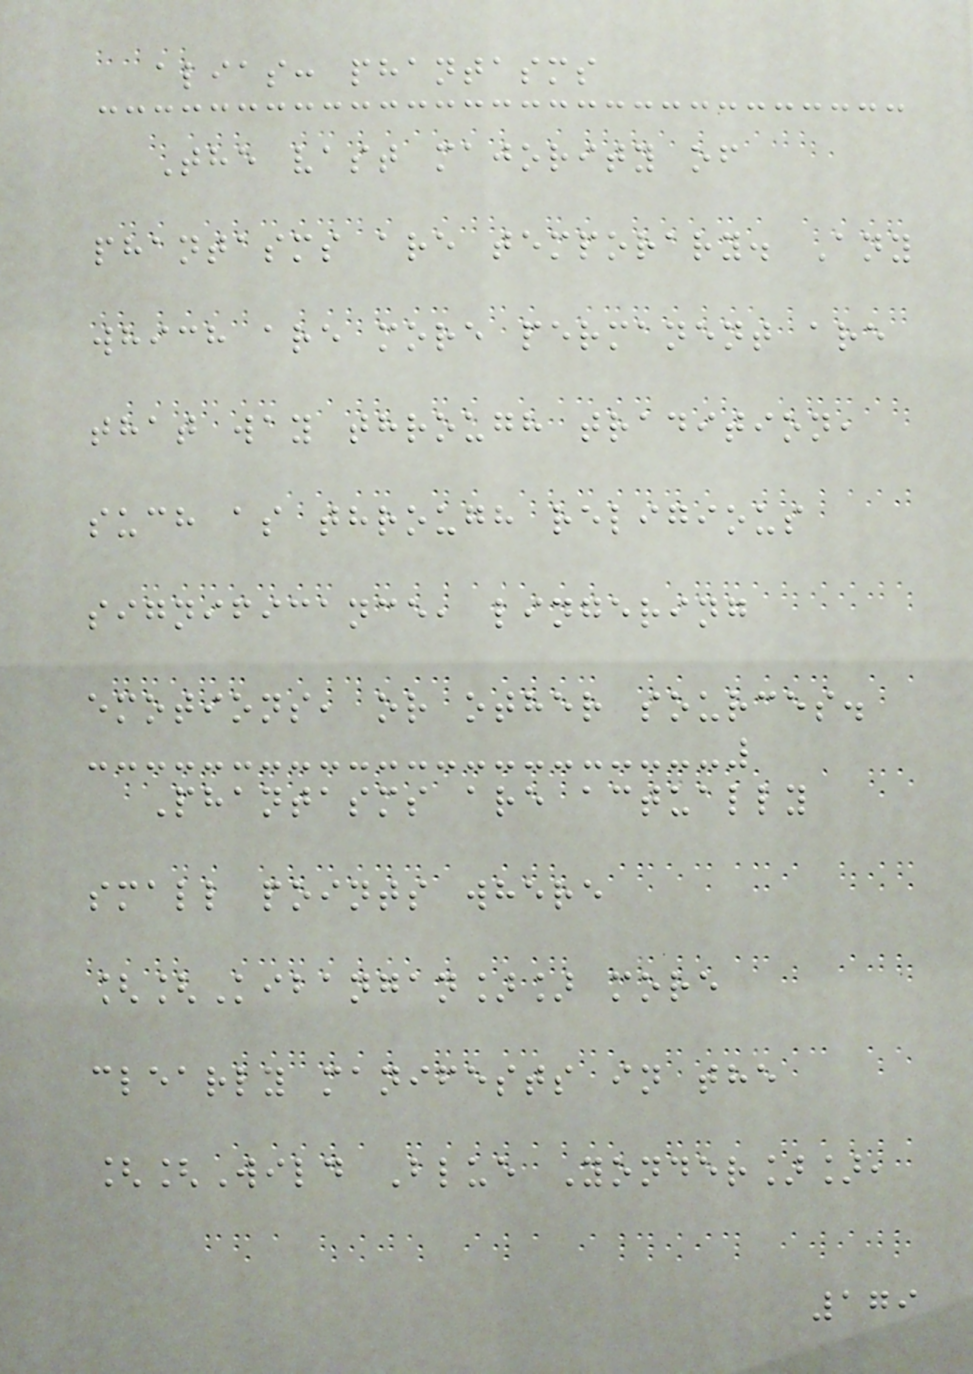alias: phantasms
The vast majority of
phantasms are temporary. Any
which are more permanent are
that way through tradition,
such as through religious
significance, lingering
emotions, or other sources.
Phantasms are actually
small points where
[[Kibangan]] more
clearly manifests in the
[[Wild Blue Yonder]],
179
